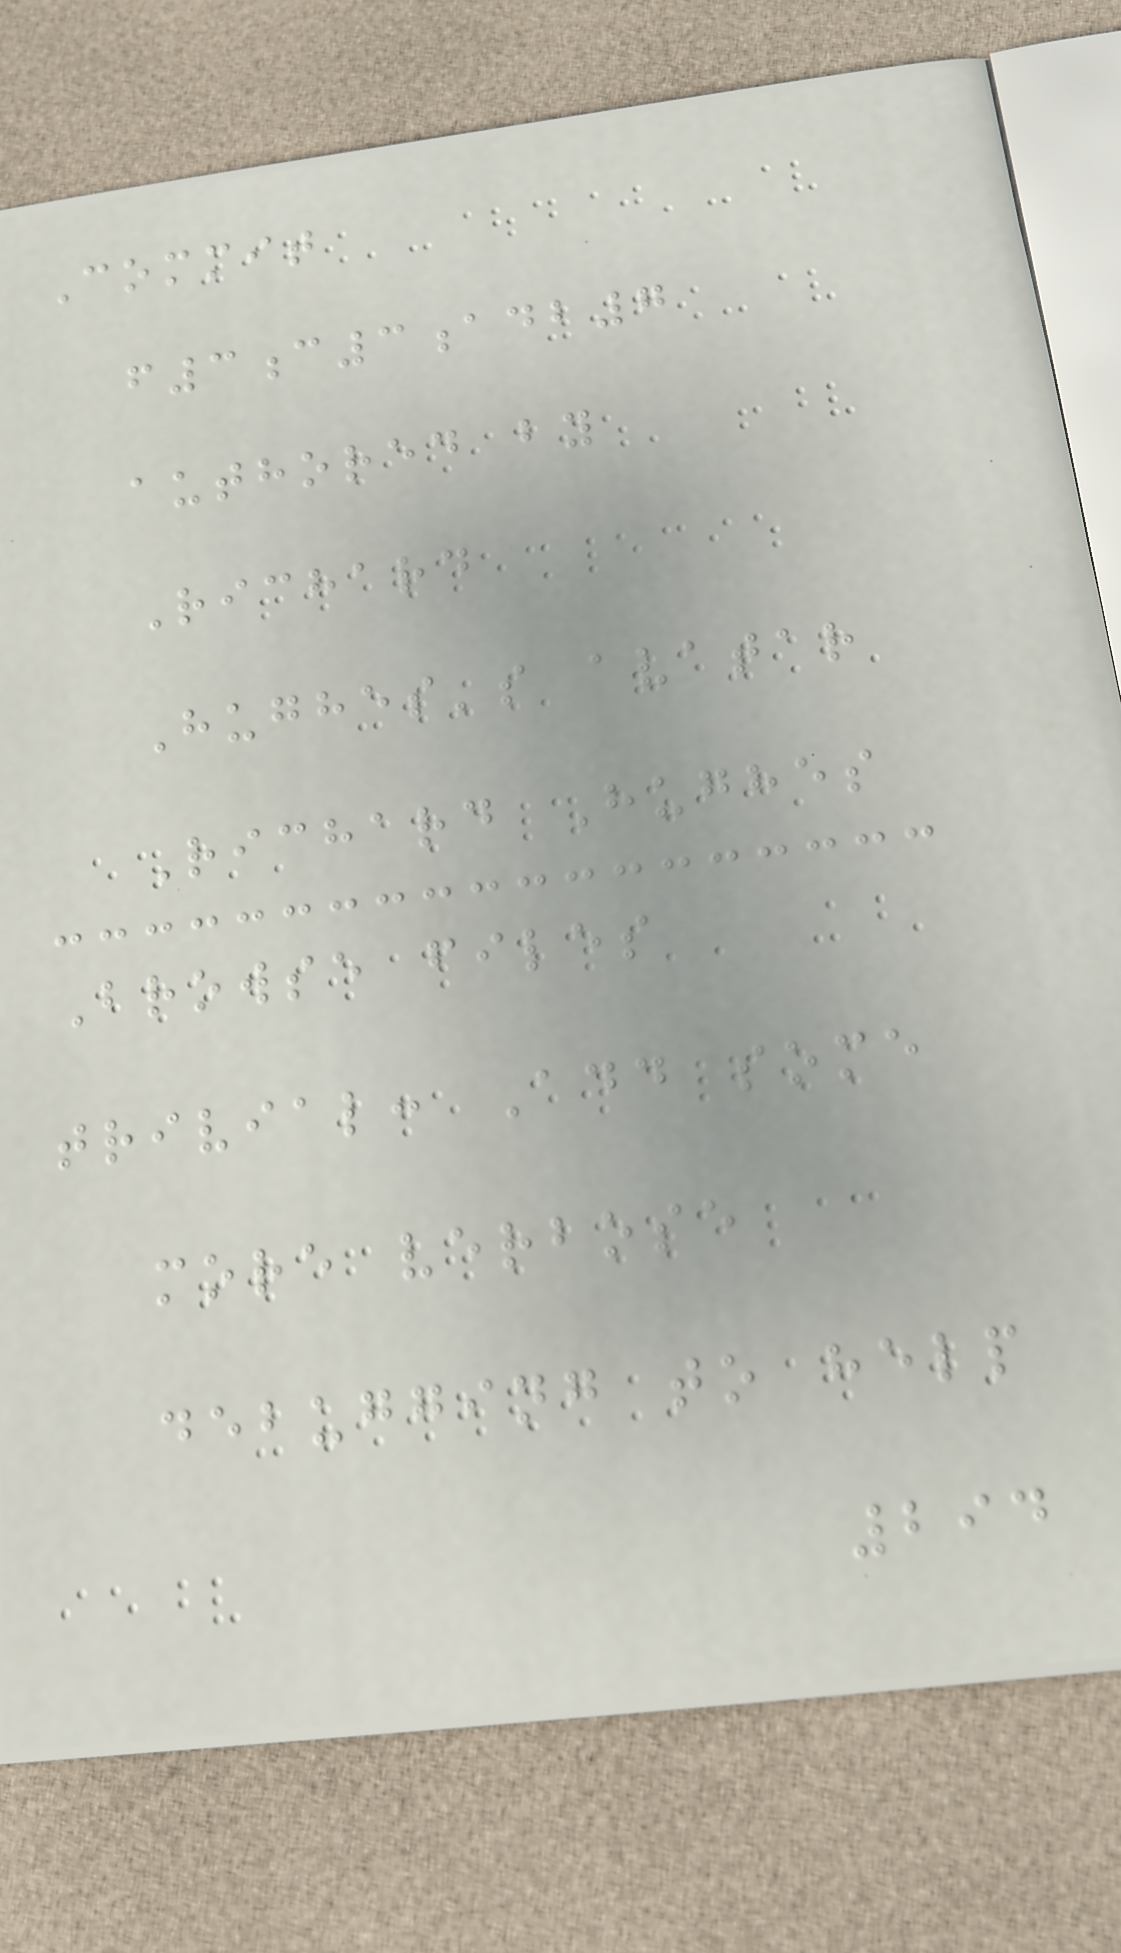Commit
f3c3adb7
authored by
Richard
Hughes's avatar
Richard Hughes
Browse files
trivial: Add some
more verbose
debugging to help
294
